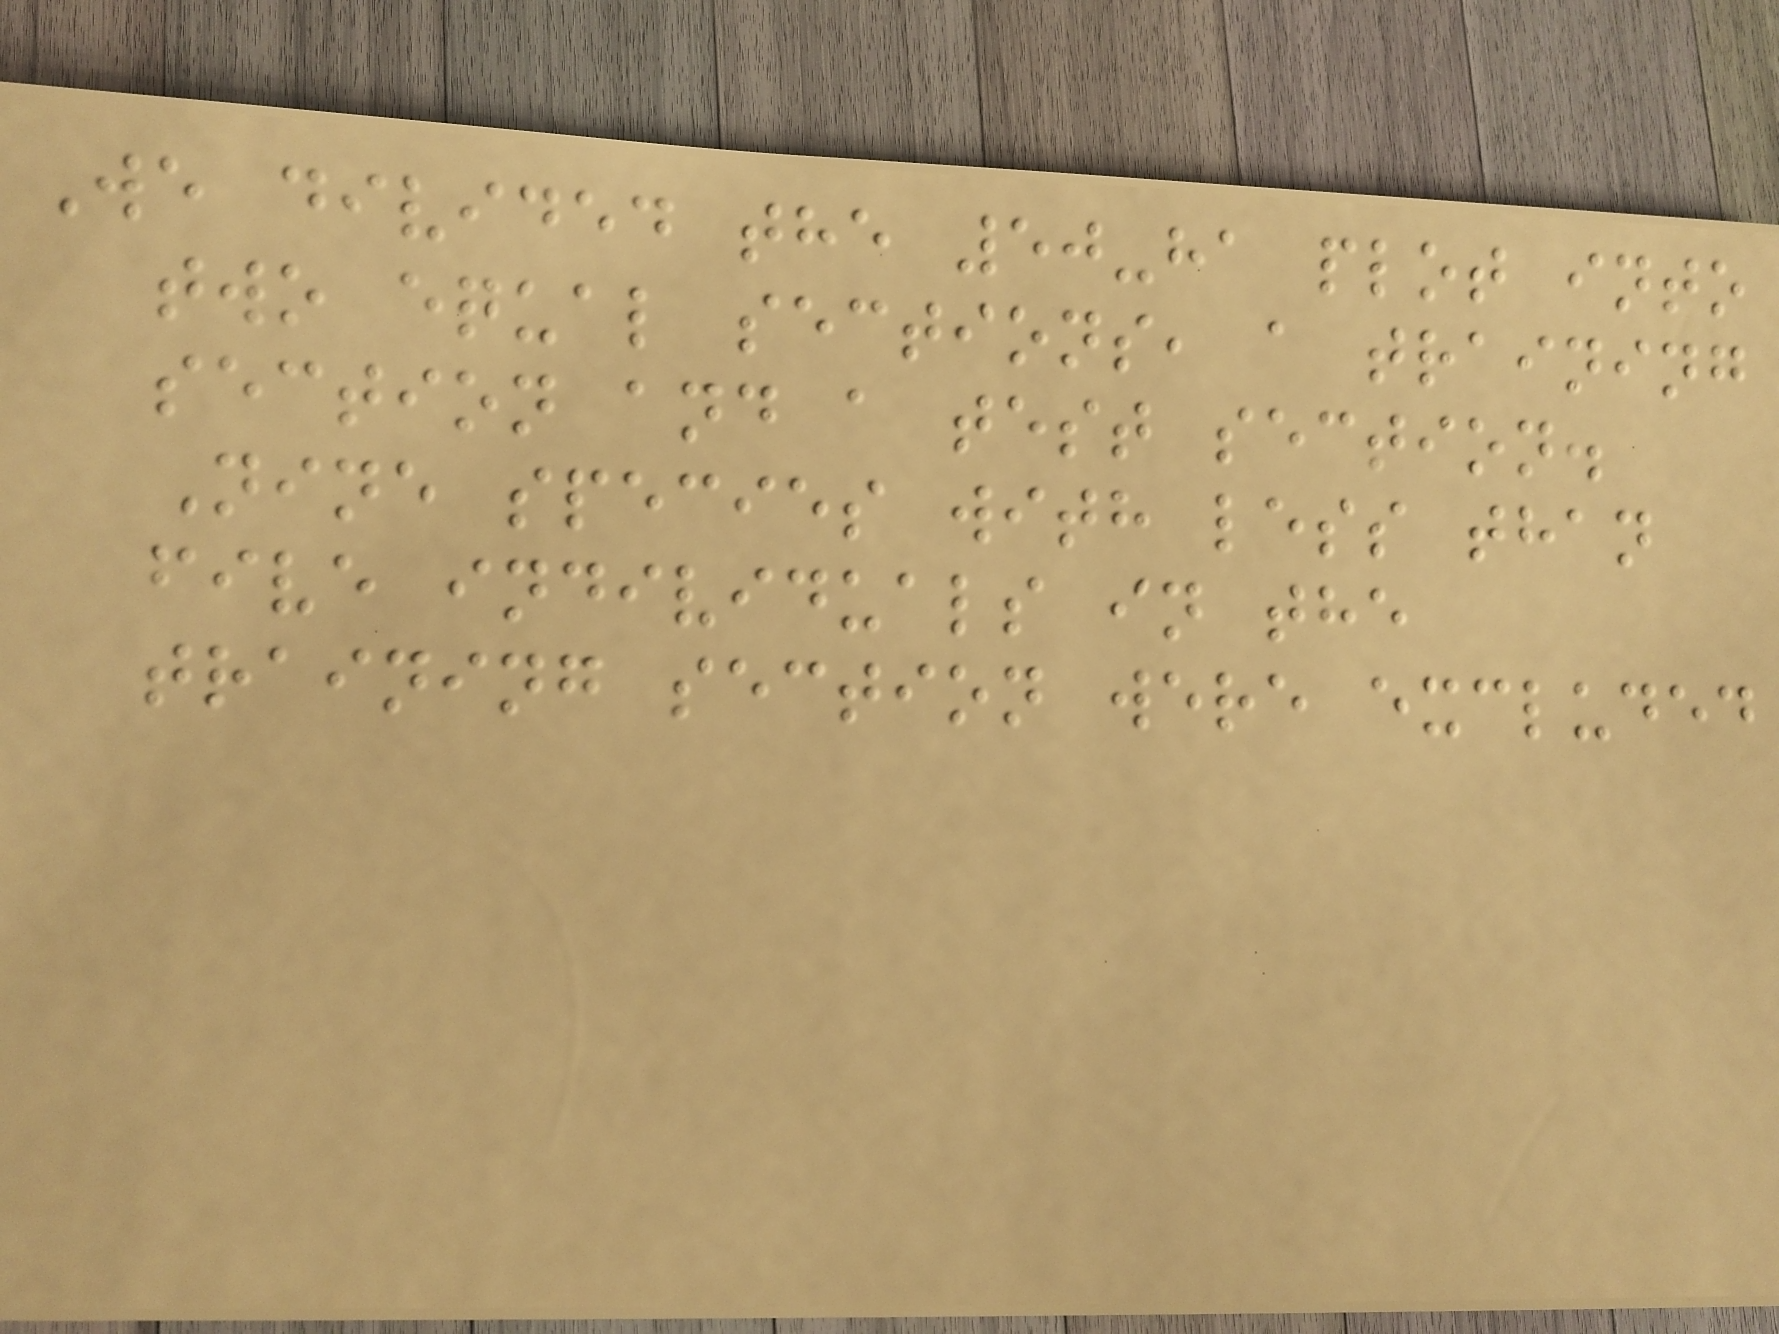We divided the 50-ha plot into
two equal sections, a training
section and a test section.
Nine species with less than
five individuals in the
training section were excluded
